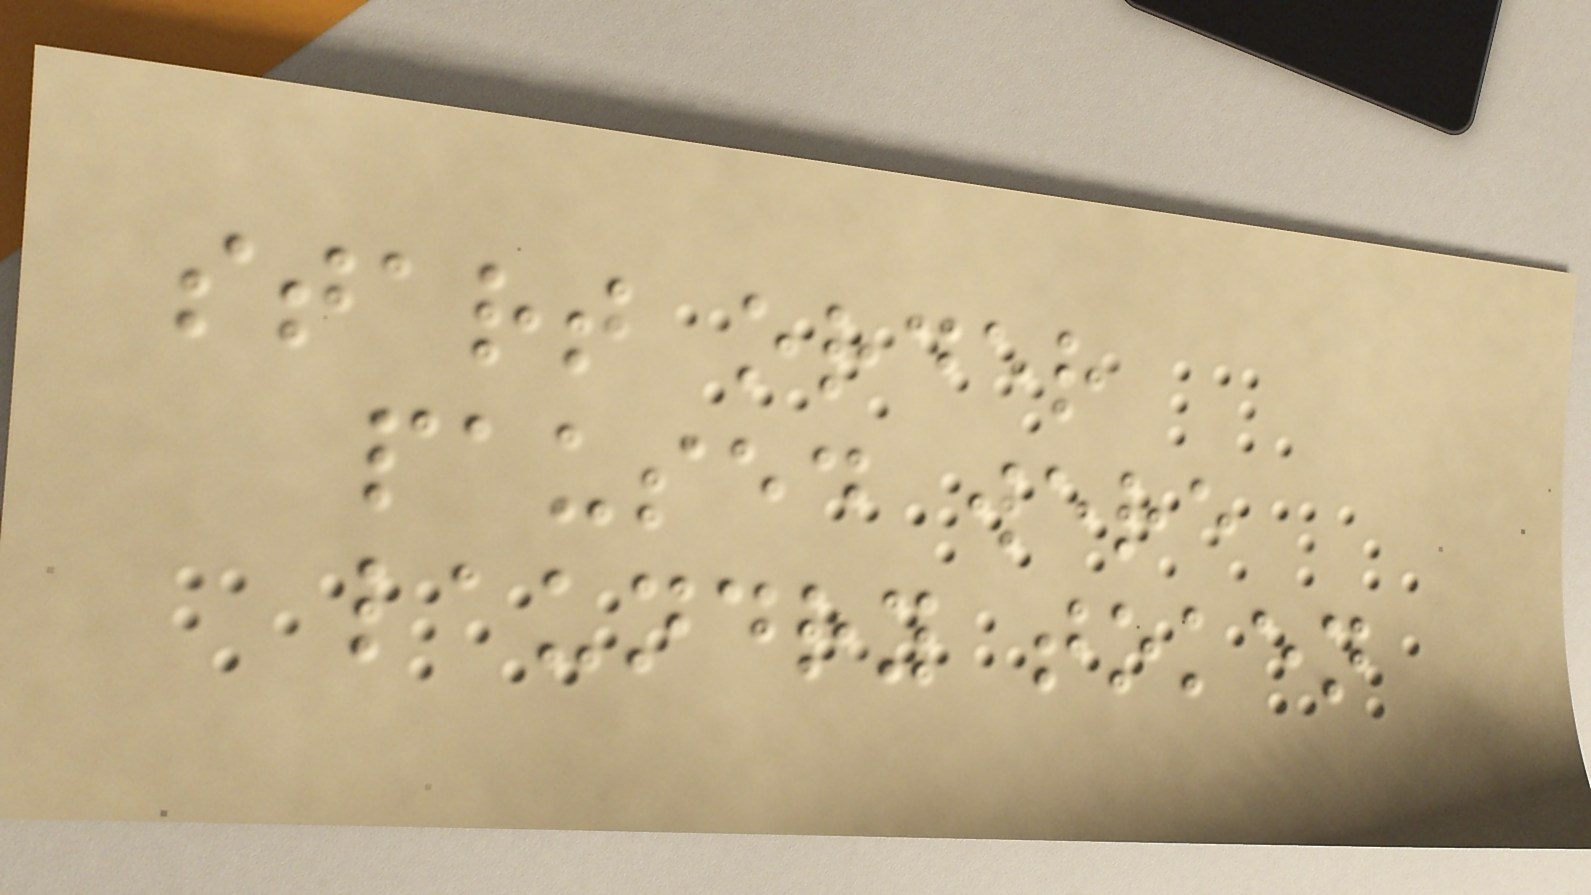start order
paused were
laundry token
